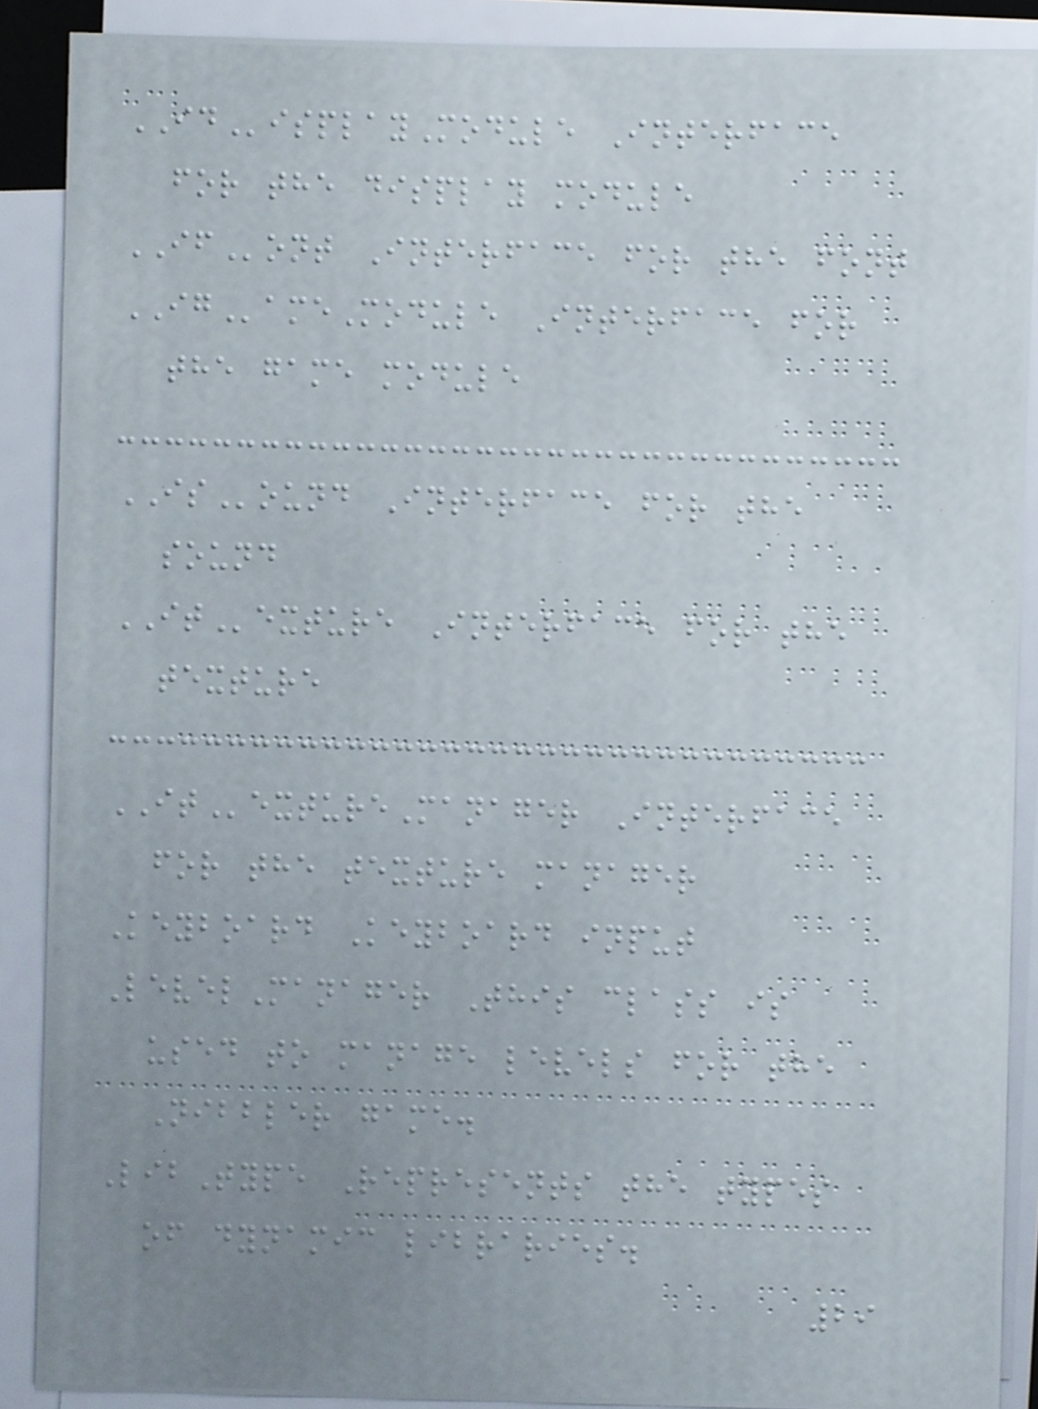IDisplayModule Interface
for the display module
IFont Interface for the font
IGameModule Interface for
the game module
ISound Interface for the
sound
ITexture Interface for the
texture
ITextureManager Interface
for the texture manager
Keyboard Keyboard input
LevelManager This class is
used to manage levels for the
Nibbler game.
LibType Represents the types
of dynamic libraries.
29
